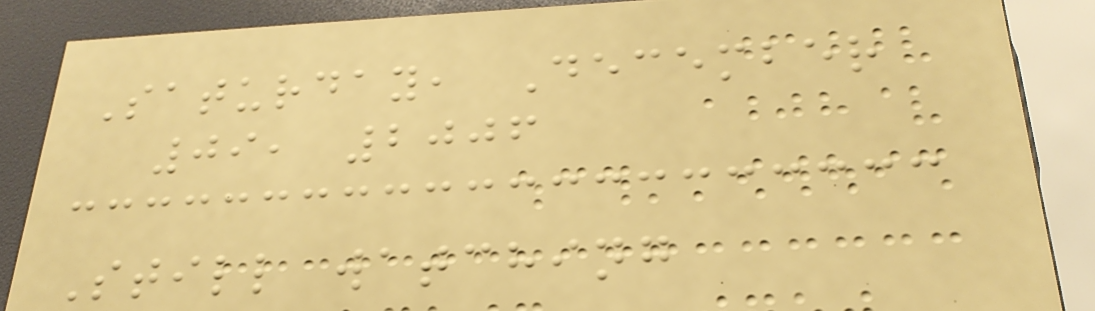Saturday, December
09, 2006
Still watching
